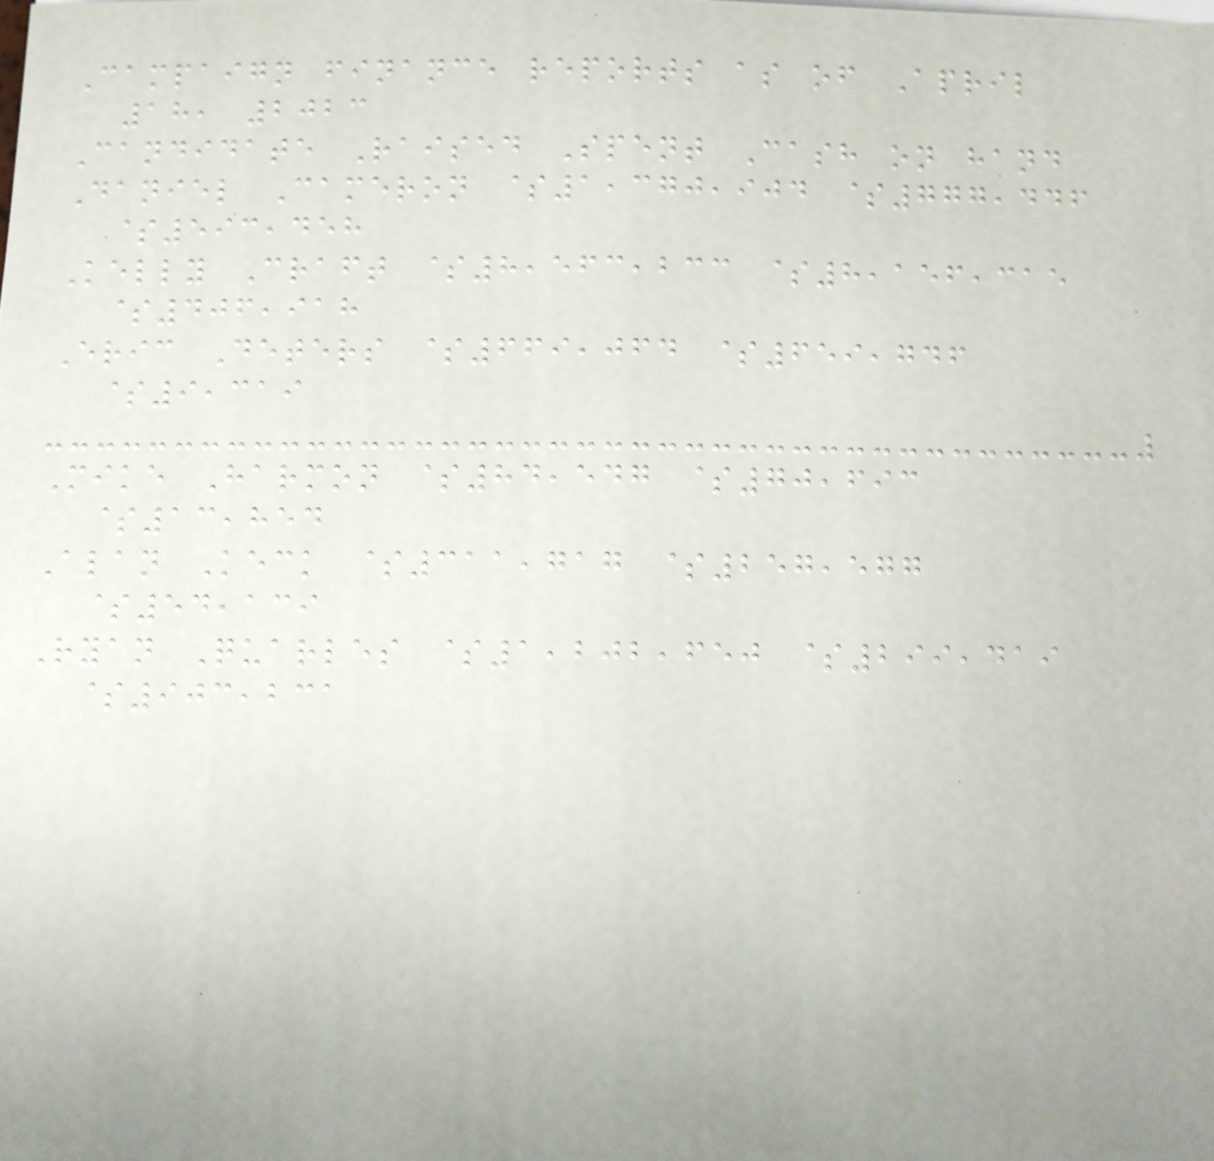Campaign finance reports as of April
18, 2023
Candidate Raised Spent Cash on hand
Daniel Cameron $1,370,904 $777,446
$593,458
Kelly Craft $8,563,233 $8,156,315
$406,918
Eric Deters $669,064 $659,746
$9,319
Mike Harmon $84,547 $70,693
$13,854
Alan Keck $311,717 $257,577
$54,139
Ryan Quarles $1,202,650 $299,419
$903,231
